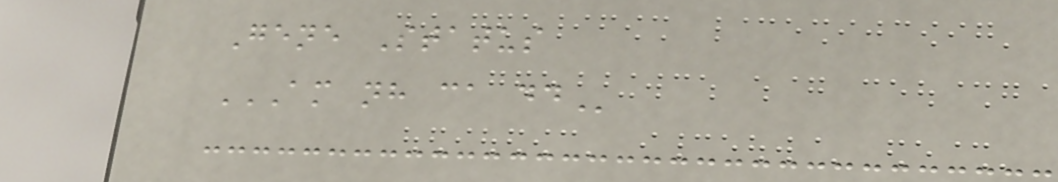Gene Status
AM NH CA DD
